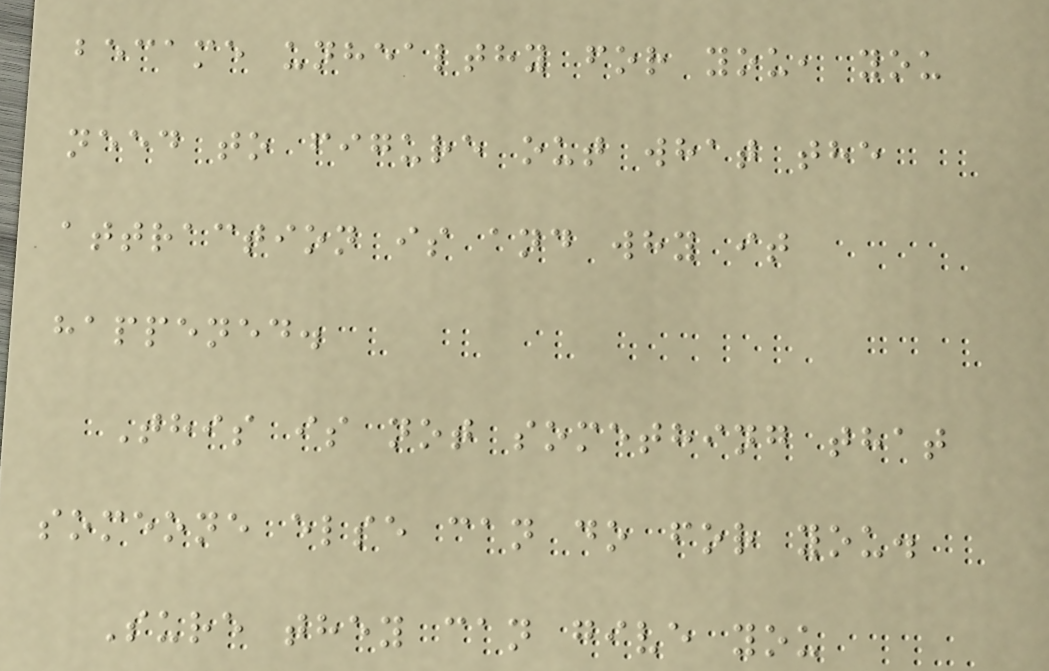became unhealthy for you, you
need to figure out what the
attraction is and why it
happened.
This is not something that
someone else can do for you.
Sure they can give you
